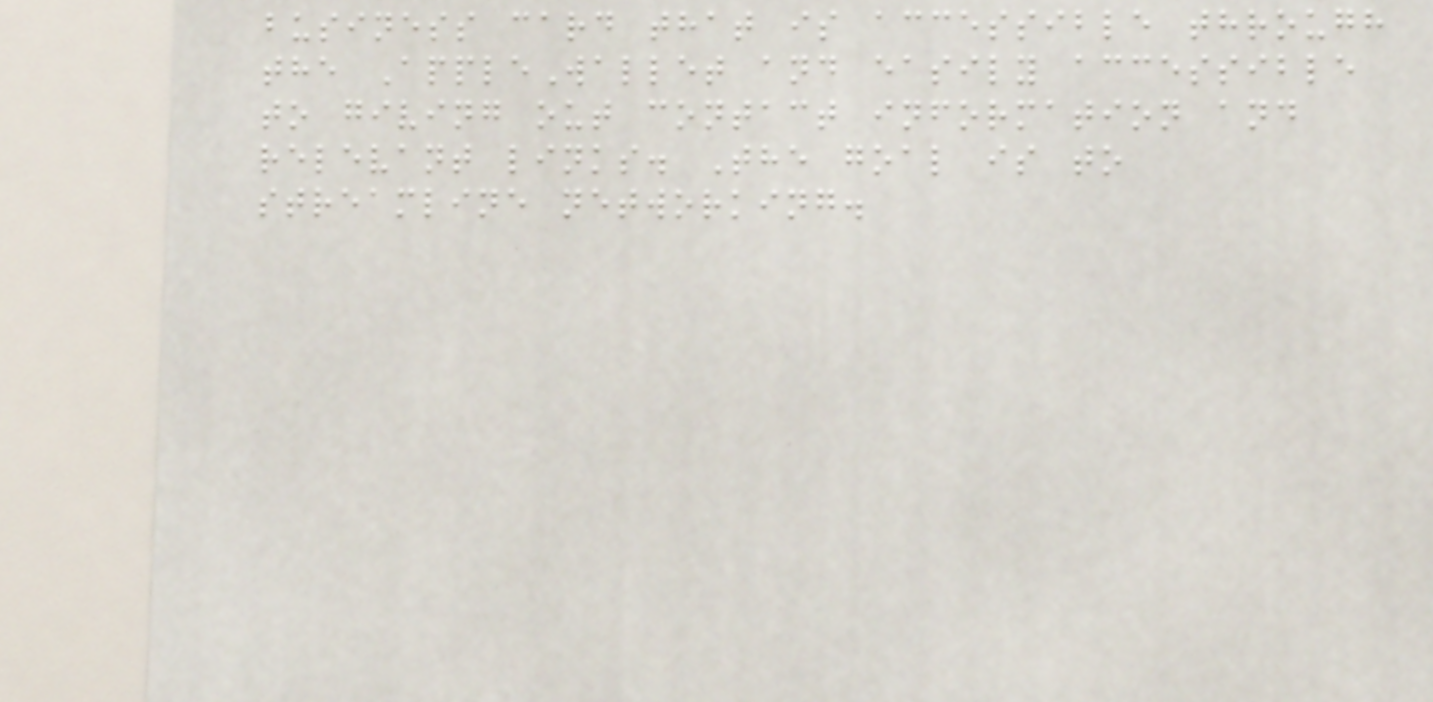business card that is accessible through
the AppleWallet and easily accessible
to giving out contact information and
relevant links. The goal is to
streamline networking.
